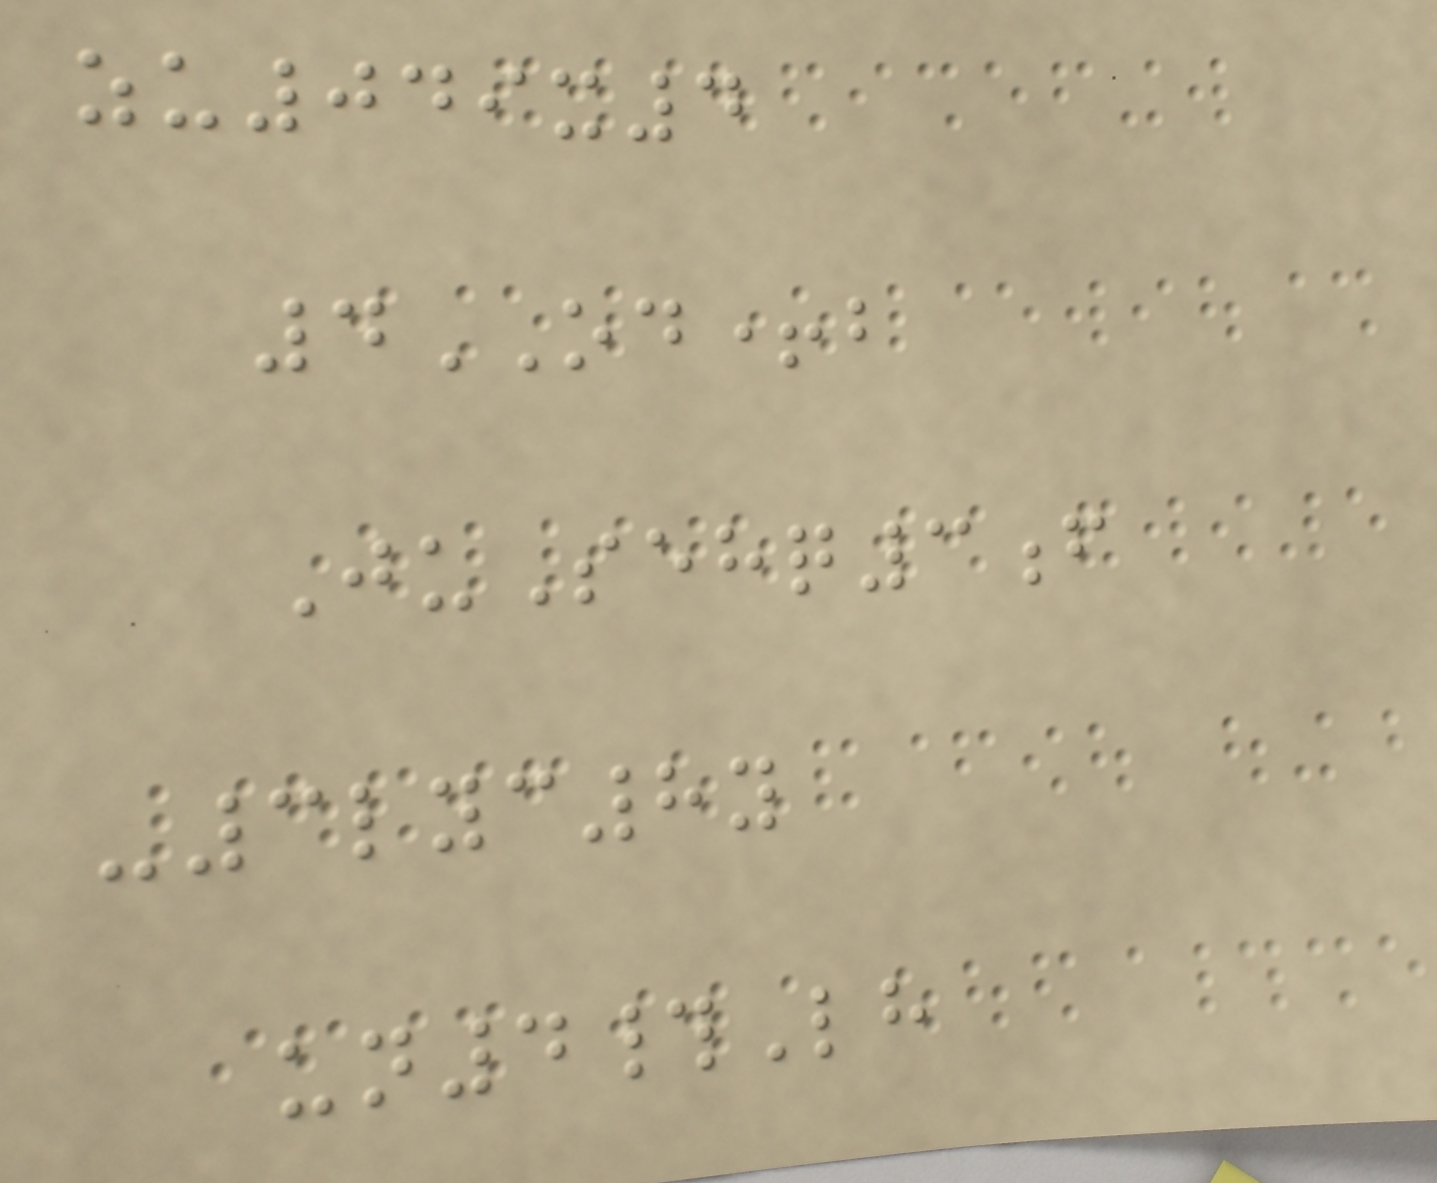zu049x4
4OD+b
JuSehq3f
-3lyc8y
un4#Lh
